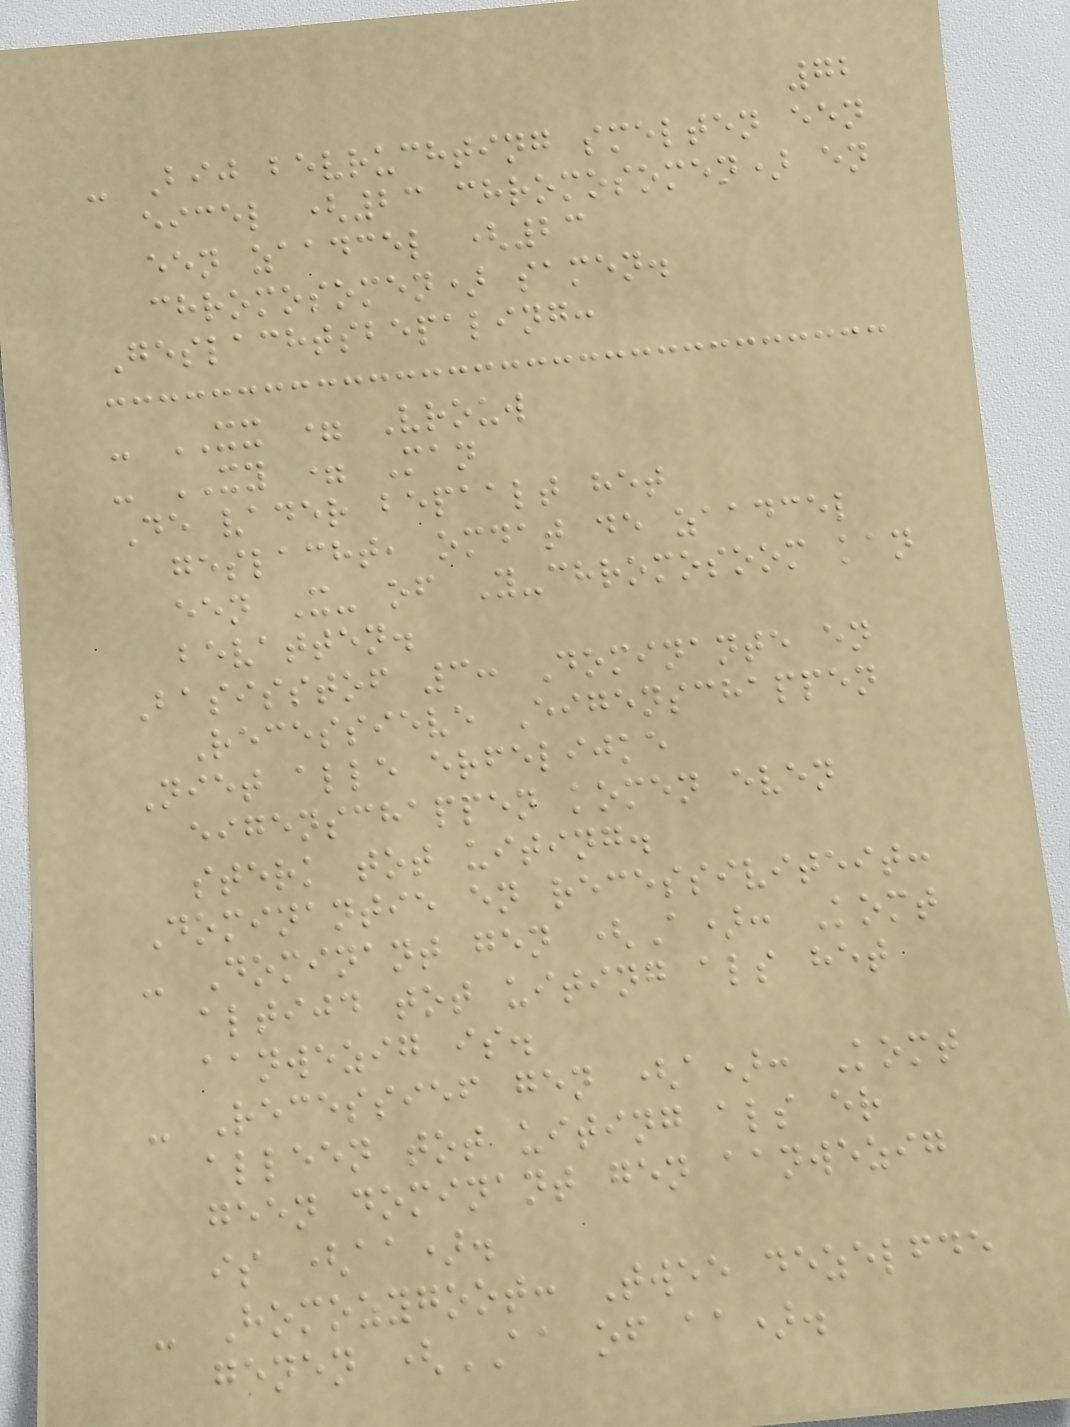72
- Bij bevruchting smelten een
eicel (23 chromosomen) en
een zaadcel (23
chromosomen) samen.
Geslachtsbepaling:
- XX = Vrouw
- XY = Man
De vader bepaalt het
geslacht, omdat de zaadcel
een X- of Y-chromosoom kan
bevatten.
Basisstof 3: Dominante en
Recessieve Eigenschappen
Niet alle erfelijke
eigenschappen komen even
sterk tot uiting.
Dominantie en recessiviteit:
- Dominant gen (A): Komt
altijd tot uiting als het
aanwezig is.
- Recessief gen (a): Komt
alleen tot uiting als er
geen dominant gen aanwezig
is (aa).
- Homozygoot: Twee dezelfde
genen (AA of aa).
